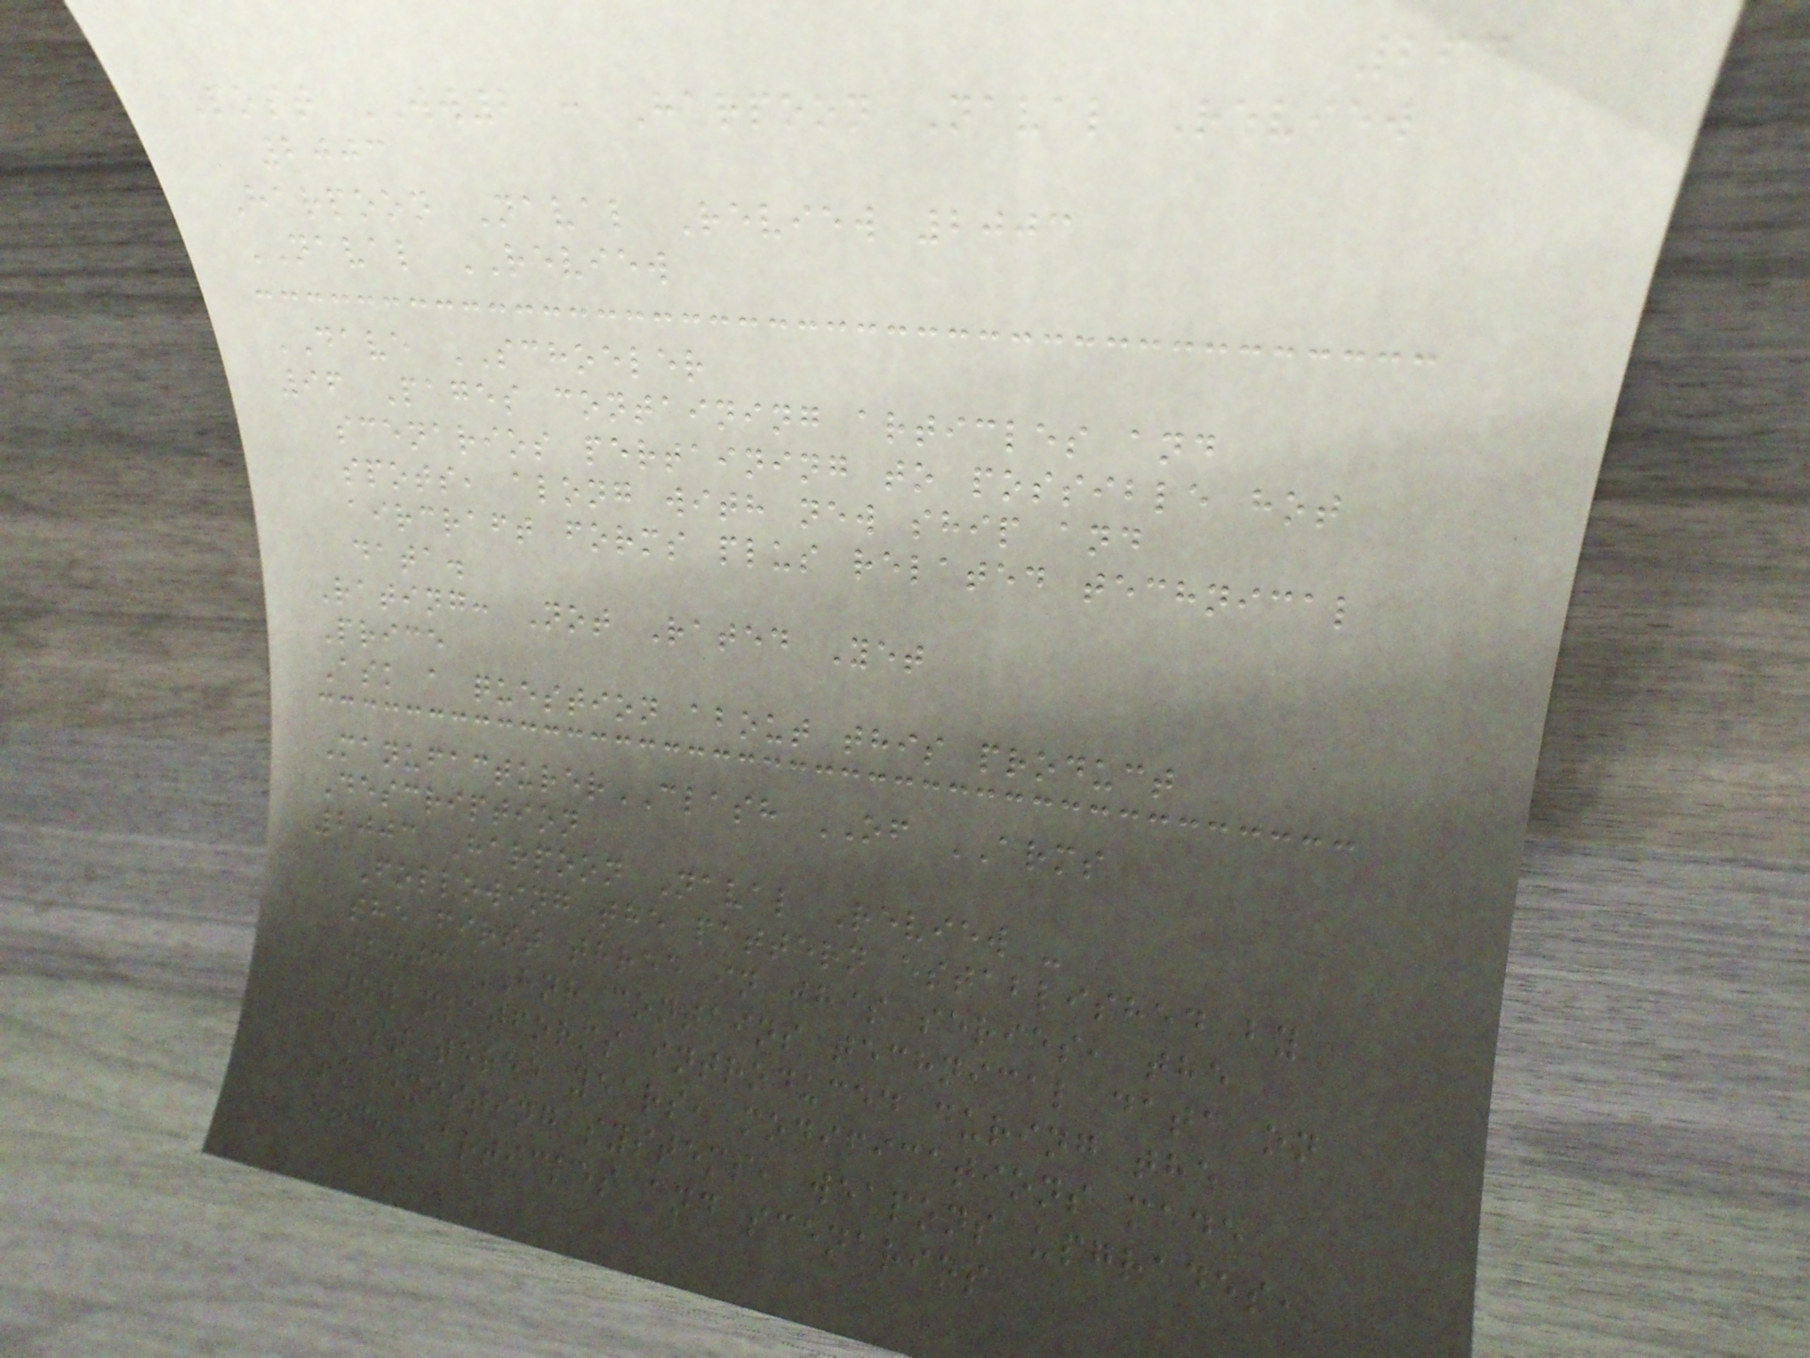264
Post WW2 : Harpoon Naval Review
2003
Harpoon Naval Review 2003
NAVAL REVIEW
DAVE SCHOELER
96 Pages containing articles and
scenarios pertaining to possible hot
spots, along with new ship and
aircraft forms plus related technical
data.
Rating: Not Rated Yet
Price
Ask a question about this product
ManufacturerCLASH OF ARMS
Description
2003 Harpoon Naval Review -
Following the pattern established by
the first three in this series, the
2003 HNR contains technical data on
new platforms introduced during the
past three years, modifications made
to existing systems, weapons upgrades,
etc. Articles and scenarios
